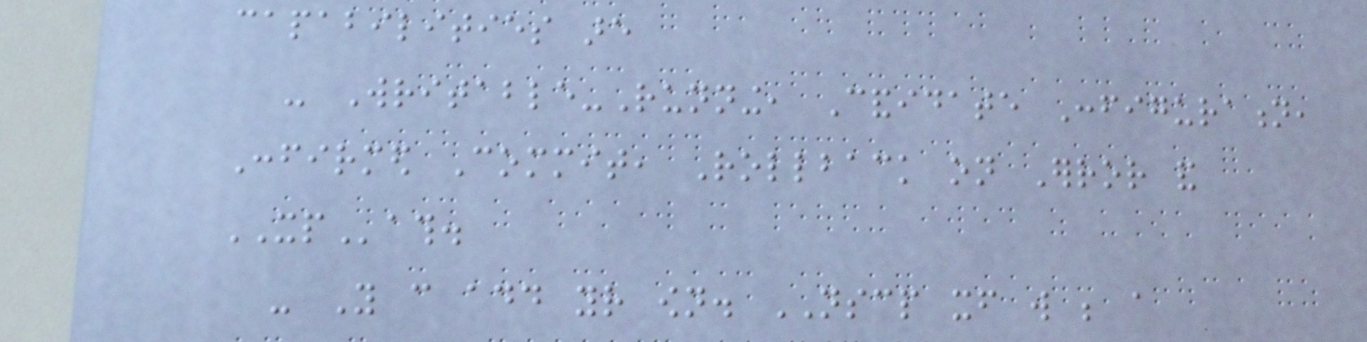capabilities are
- Writable-Running, Candidate Configuration,
Confirmed Commit, Rollback on Error and
XPath.
- You can add your own. NSCP itself will be a
